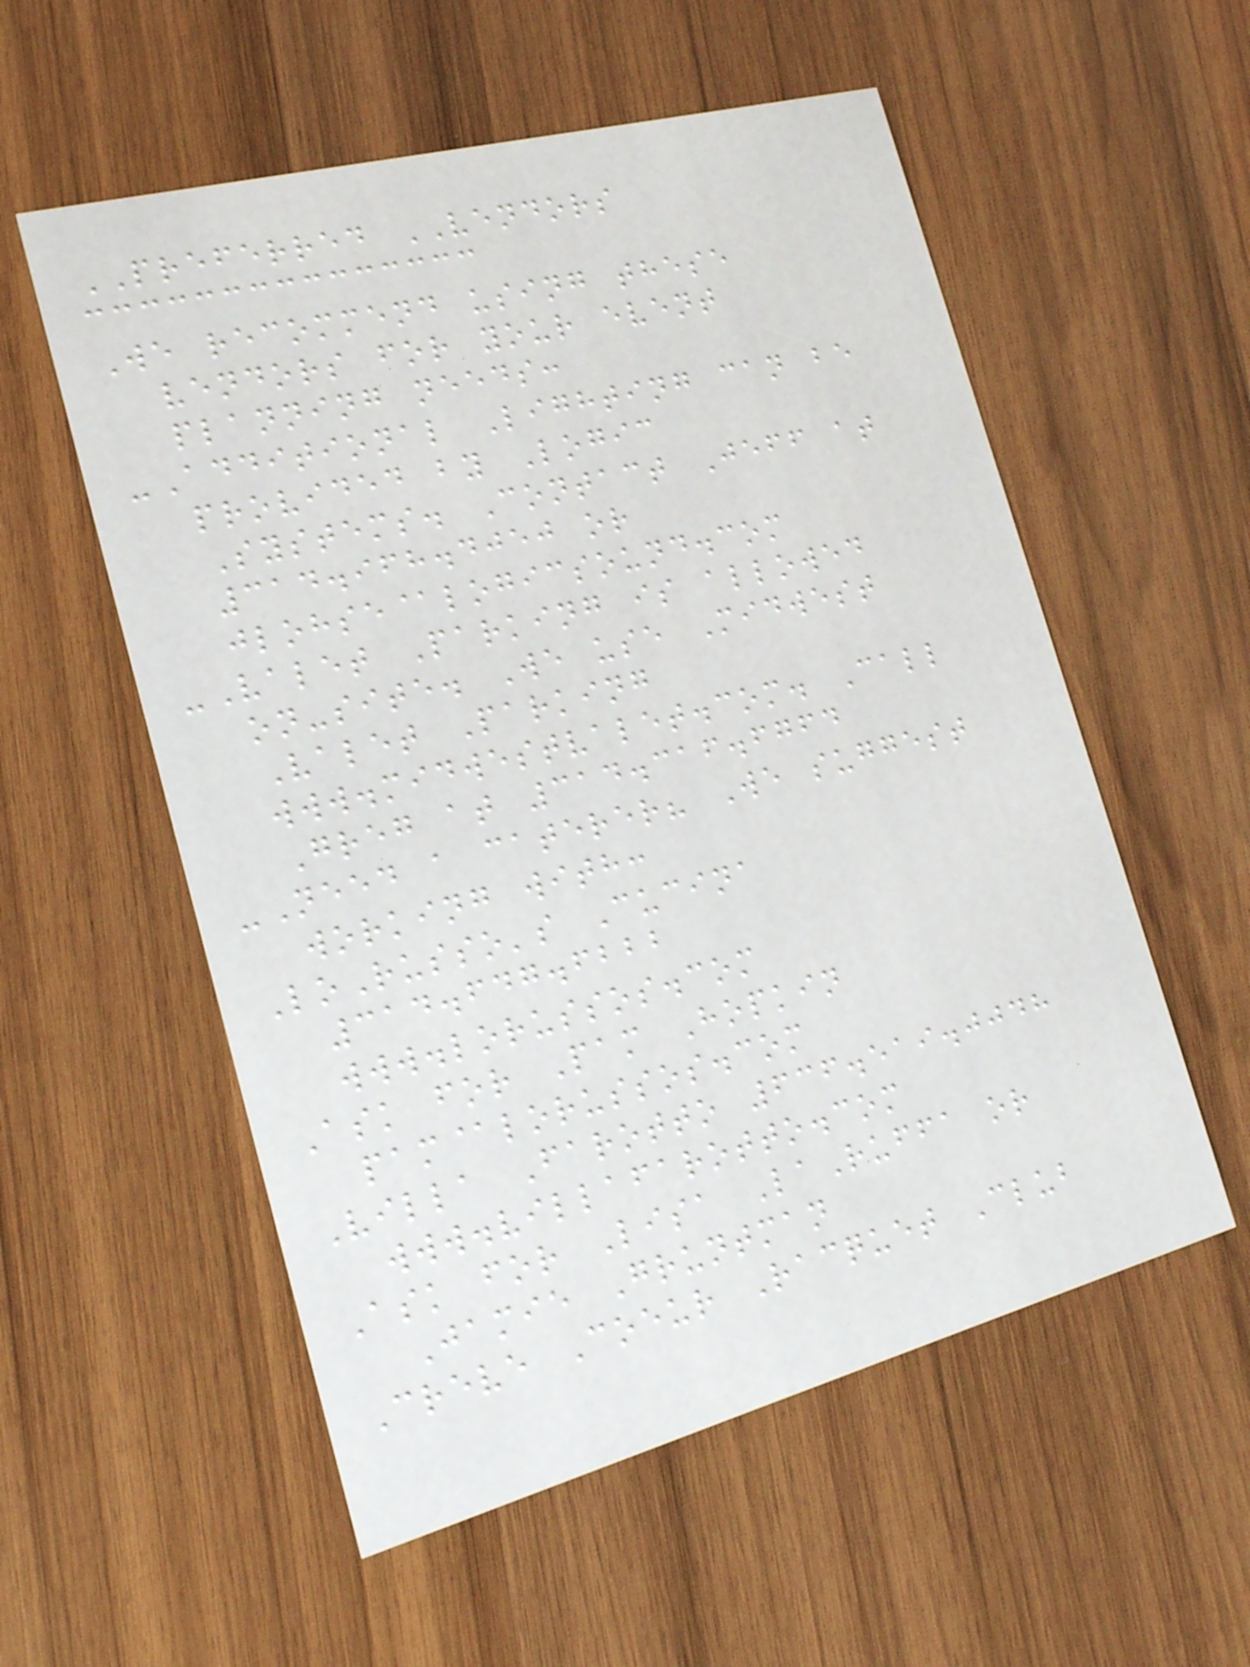PREFERRED VENDORS
We recommend using these
vendors for your event
planning needs:
-Additional Lighting can be
provided by Logic
Systems. Contact Jeff at
314.968.4050 or
jlohse@logicsound.com
-Valet Parking is allowed
on-site. We use Midwest
Valet Parking
www.midwestvalet.com. Call
Greg at 314.316.6764
-Need a caterer? We suggest
working with:
LoRusso's Cucina
314.647.6222
www.lorussos.com
Ask for Pam Hopkin
pam@lorussos.com
Villa Farotto 636.519.0048
www.villafarotto.com
Ask for Lisa LaRuffa or
Jamie Gruntman
Creve Coeur Racquet Club
